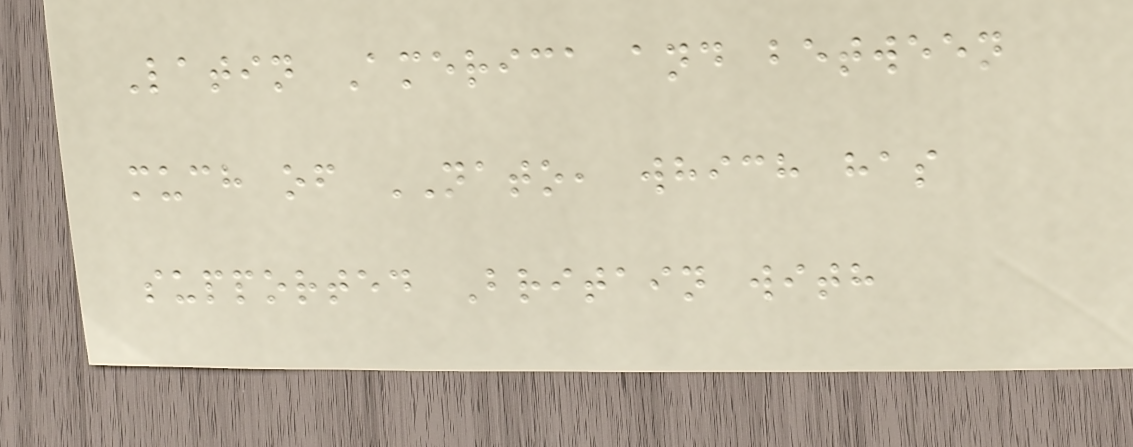Latin America and between
much of NATO, which has
supported Britain with
